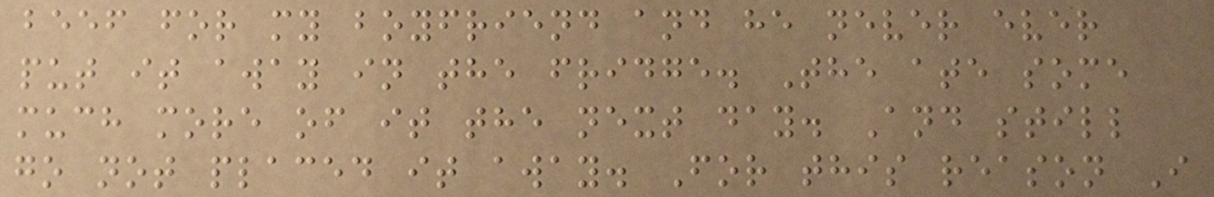beef for my boyfriend and he never ever
put it away in the fridge. The ate some
much more of it the next day. And still
go not placed it away. For this reason I
